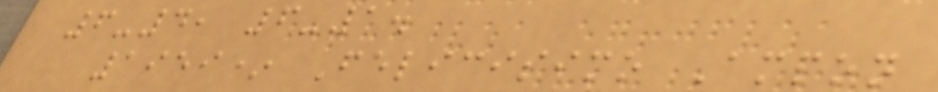6-4, 6-1.
1959* Felicisimo Ampon
